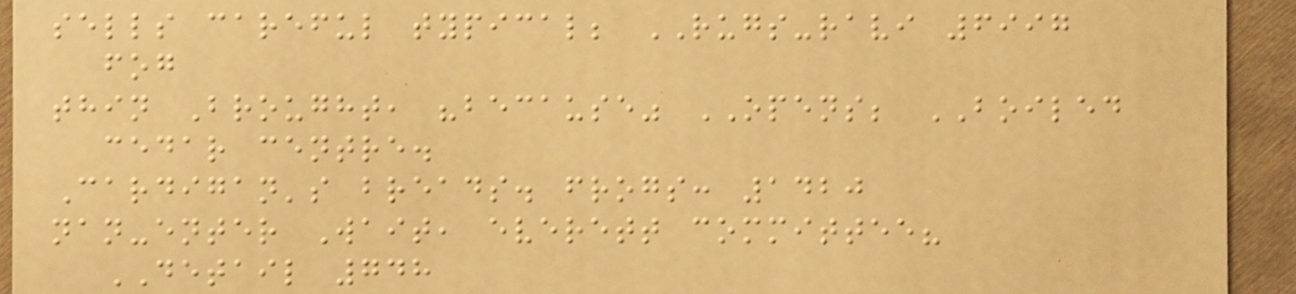sells careful typical; RUGS-ravi 6997
fog
thin Brought, "because" OPENS; BOILED
cedar centre.
Cardigan's breads. frogs: 1420
nan-enter Wait, everett committee?
DETAIL 748
